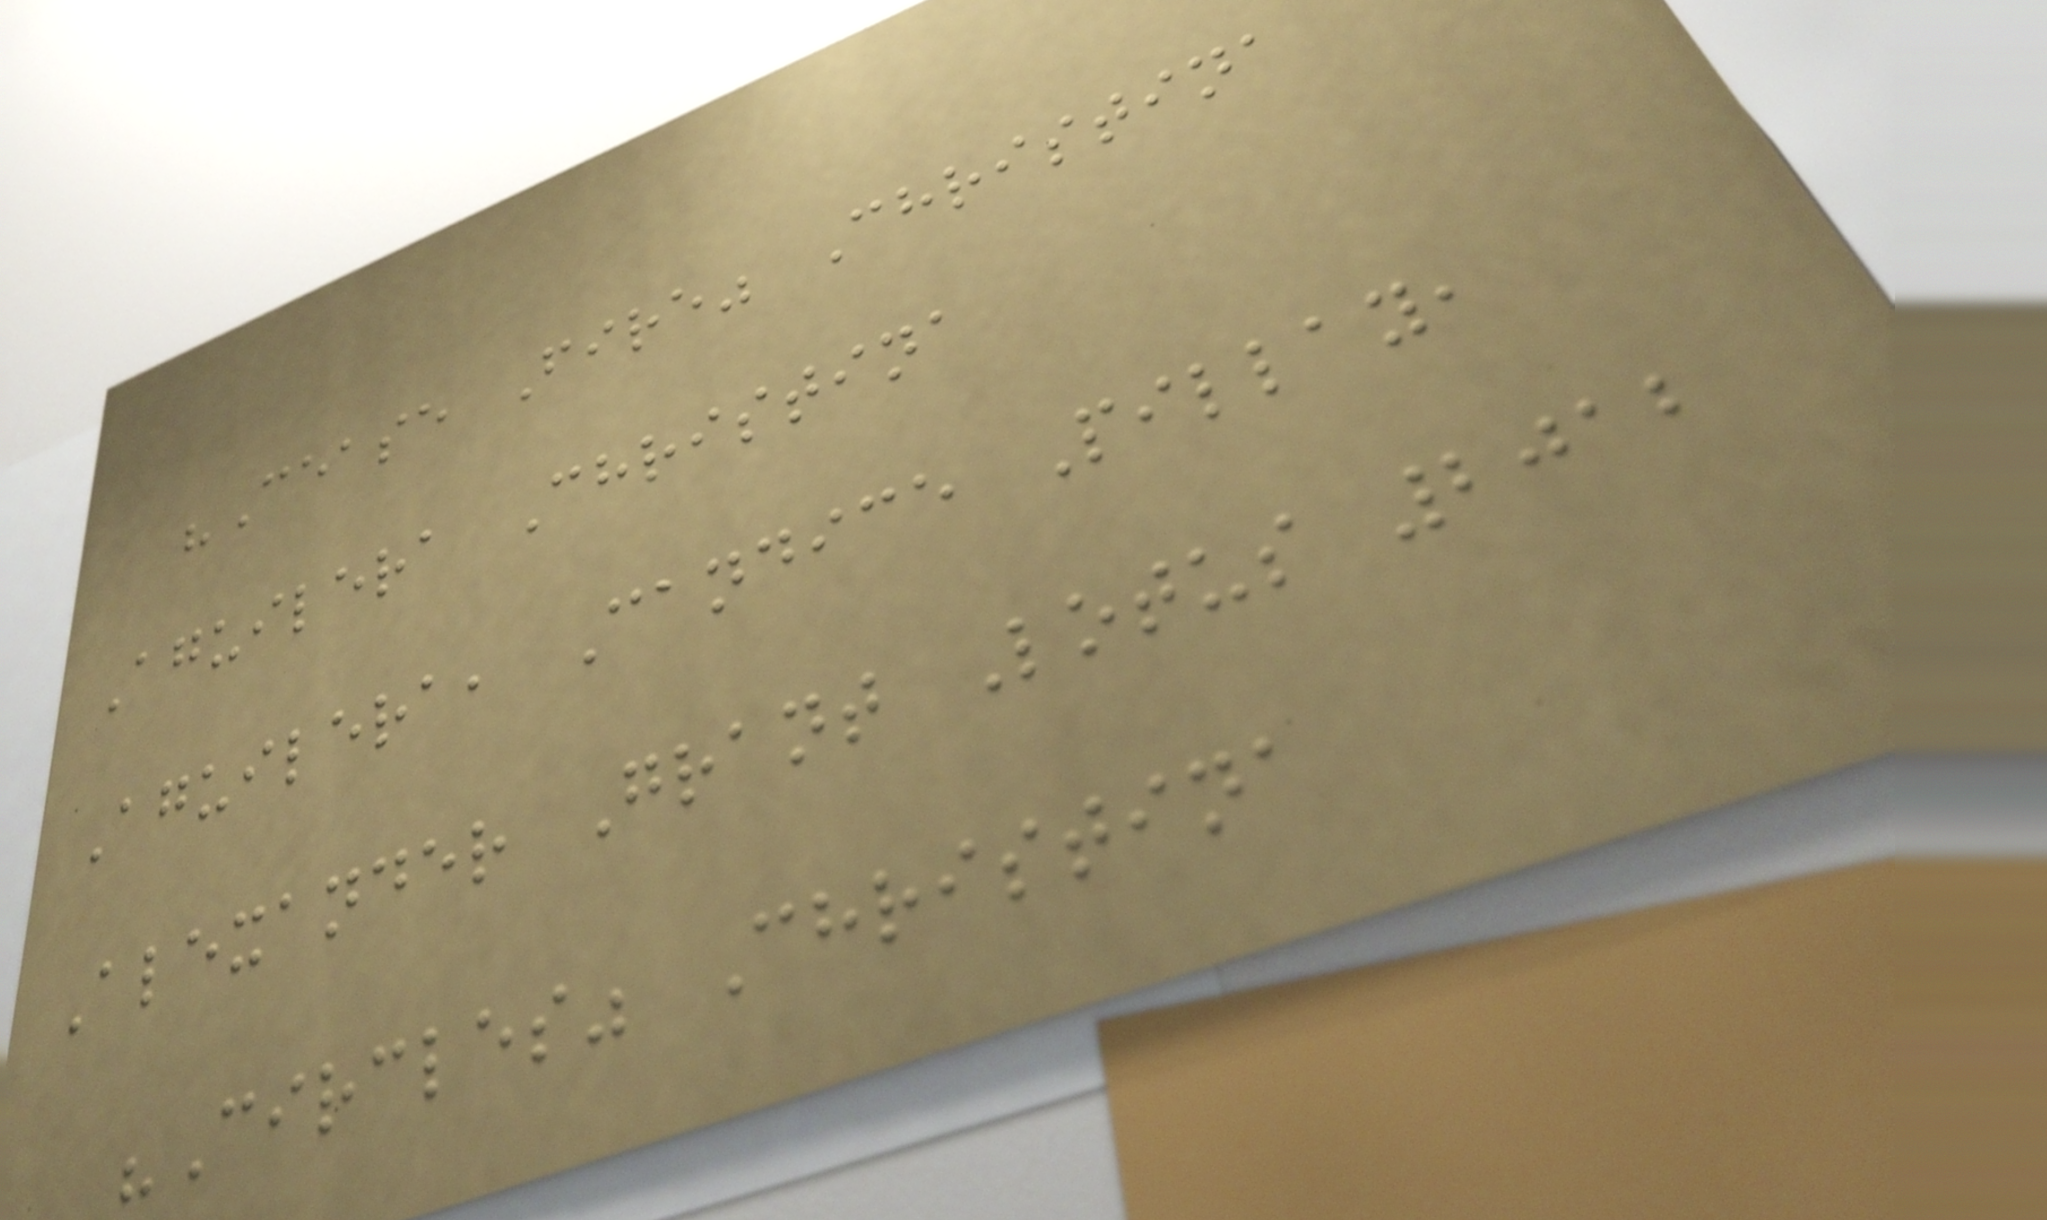"Cease Fire" Christina
Aguilera Christina
Aguilera, Candice Pillay,
Alexander Grant Lotus 2012
"Circles" Christina
